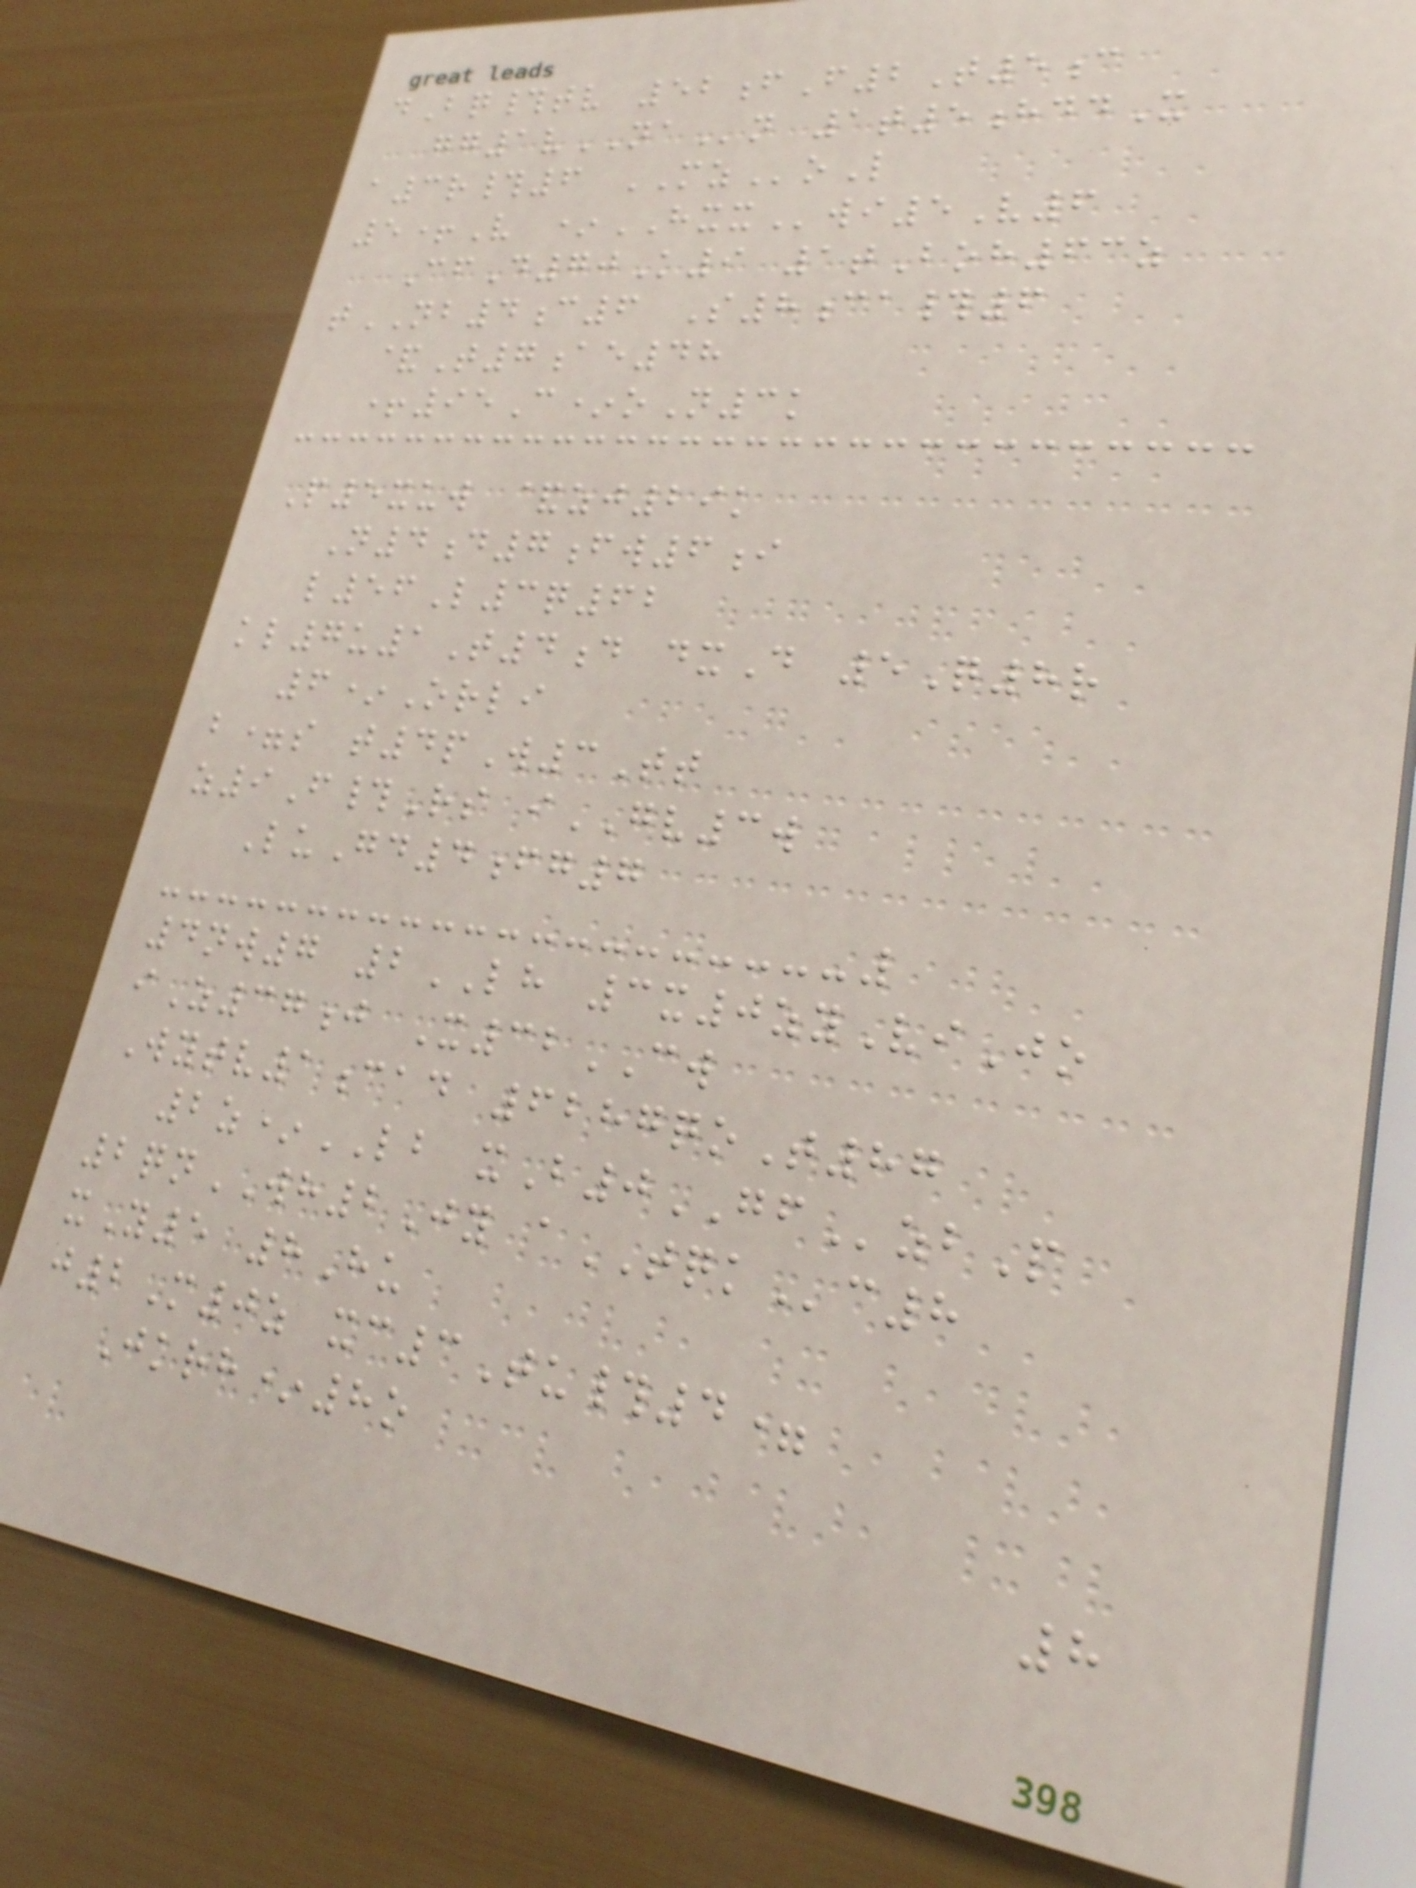dBq#tv 52fF2T5c
gg1vNAn 1t5hddX
a3r#6 MZoL
5+V *HXXwi5V6
CfD70K9 1tBoh63z
tNB4c6 S8ca#6
&T7ae48
+95C*oN3k
P5xuw &zj29k
N4d7fw6i
l56L3q62
kl7u1T4d dxD 5Q8r
6*Orli
b=s t4pW3Tt
z9F#Rs iGV3w
LuGd4fg7
4nw7 2LH 3x0zyViJo
iZ37j X32CW
Wytv1cad 6287qoT87
2z*LB xB0GFzbP
2qnWH2Jy aTQKc8
xY5 8Hu
j2M0z xc3Tu#4=
Jkrh*8o
8
